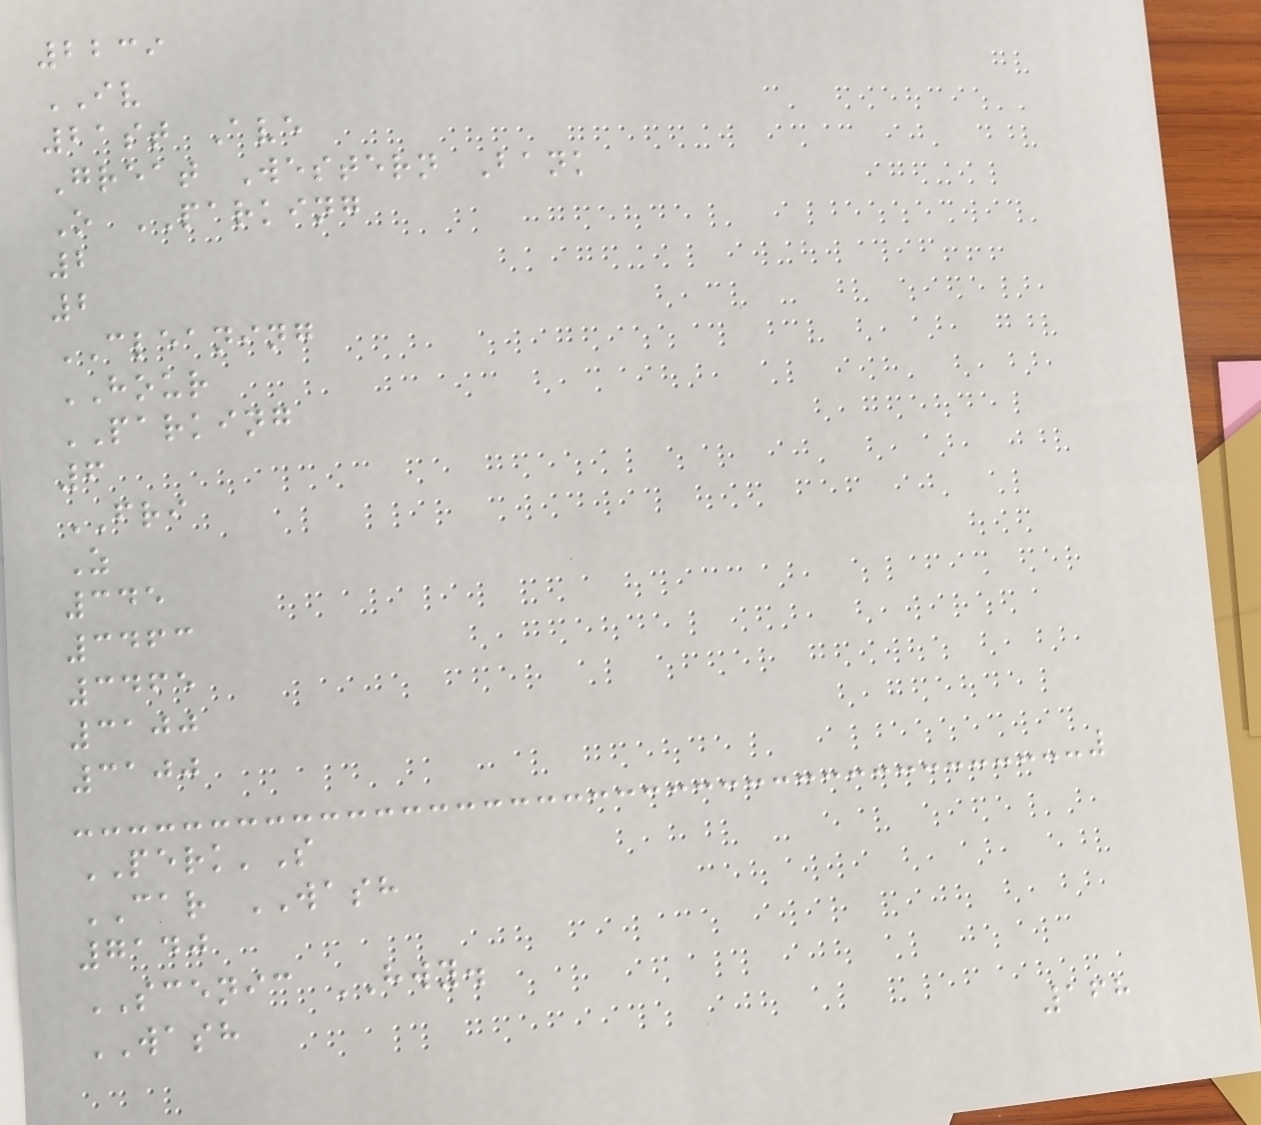2239
IV
21st Ave
Great Western Bank
O PARKING
2
2
CLEANING
HOUR
PARKING
6
FRI
Z
345
3463
3465
3100
3100
PERK'S
CAR WASH
7140
SCENIC HWY.
WASH
168
